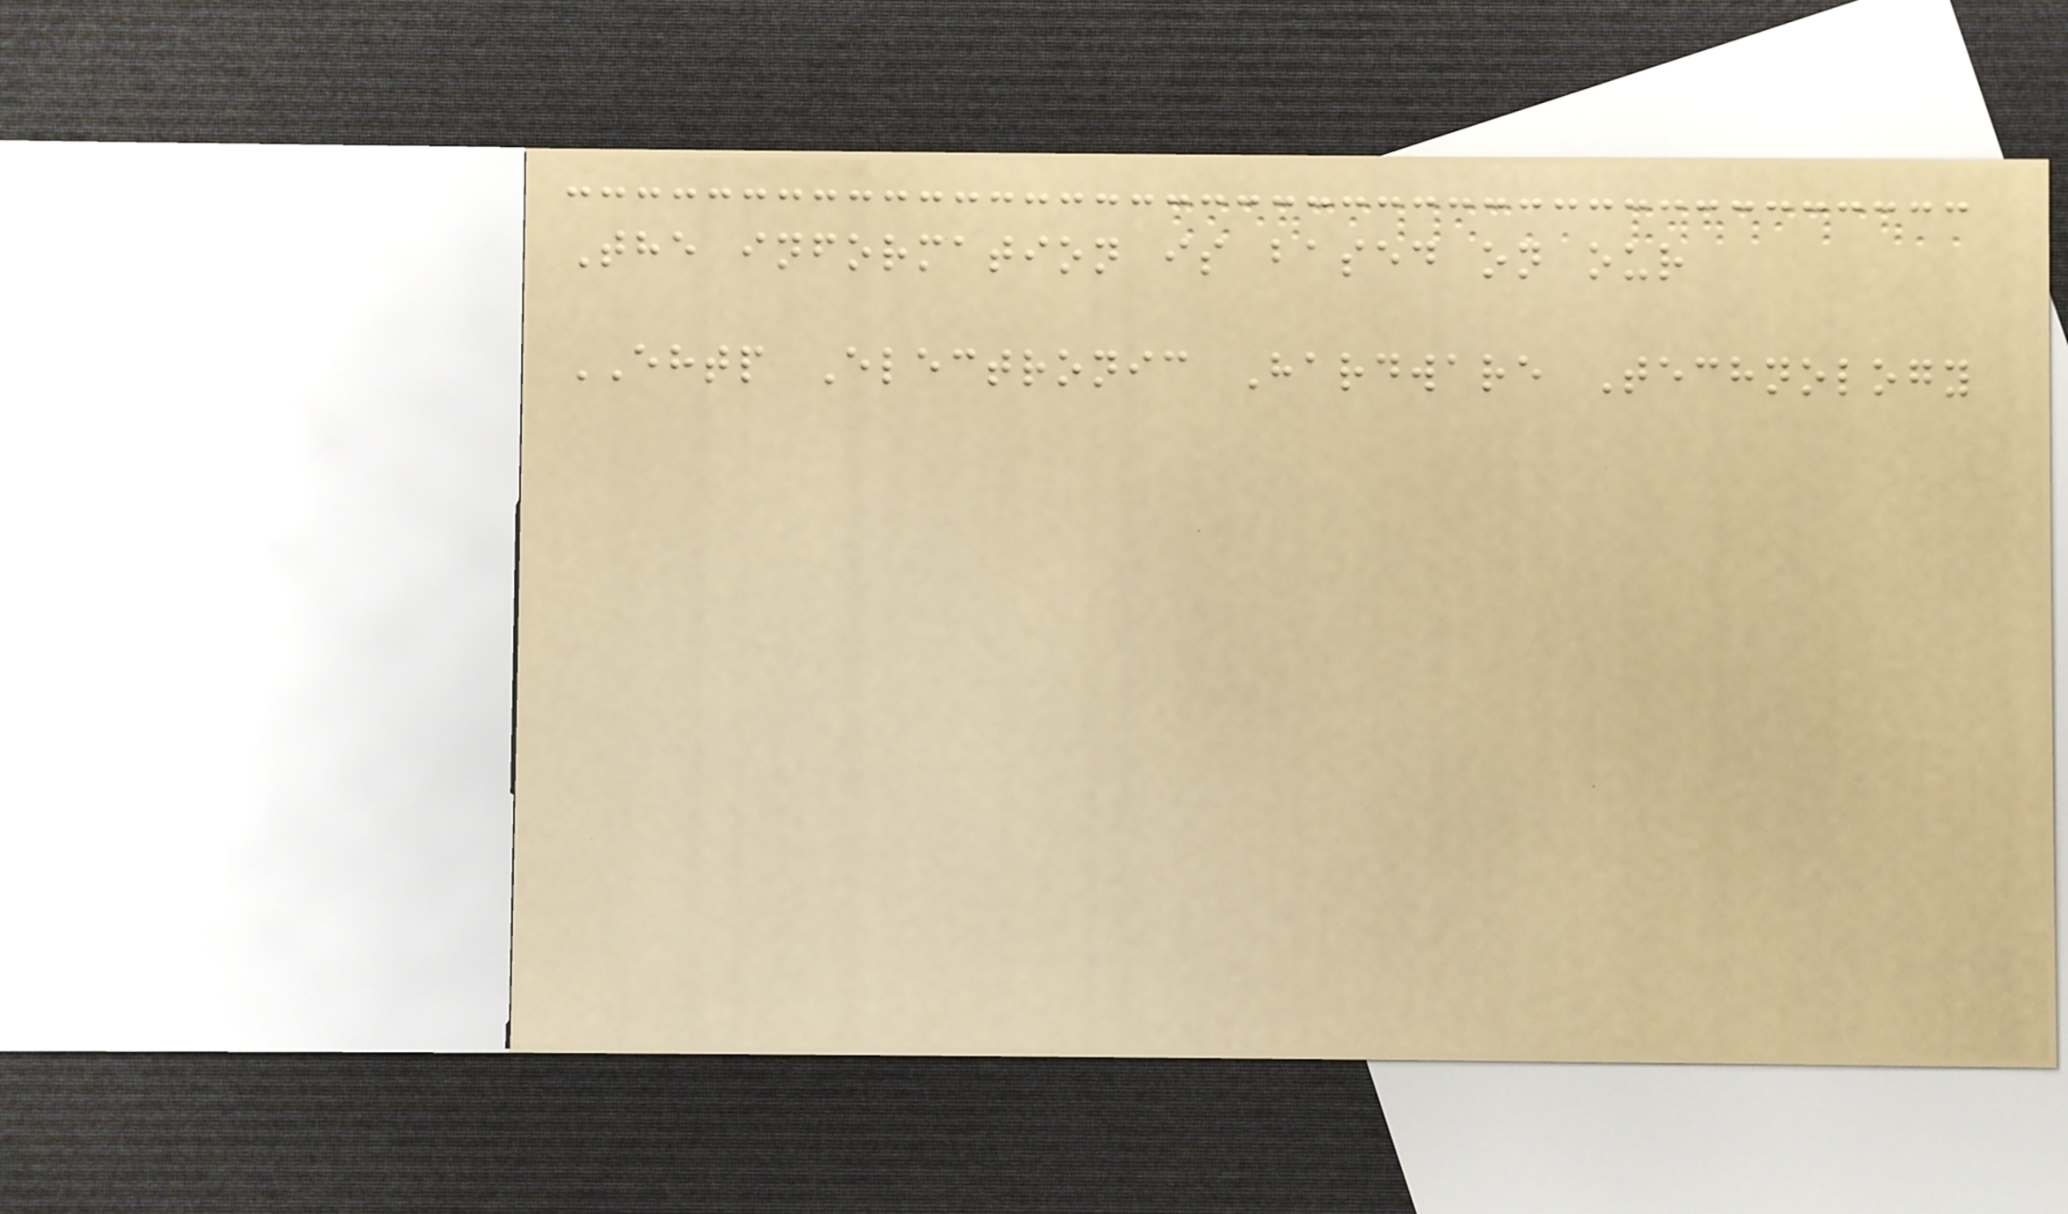The information is based on our
EHTP Electronic Hardware Technology
